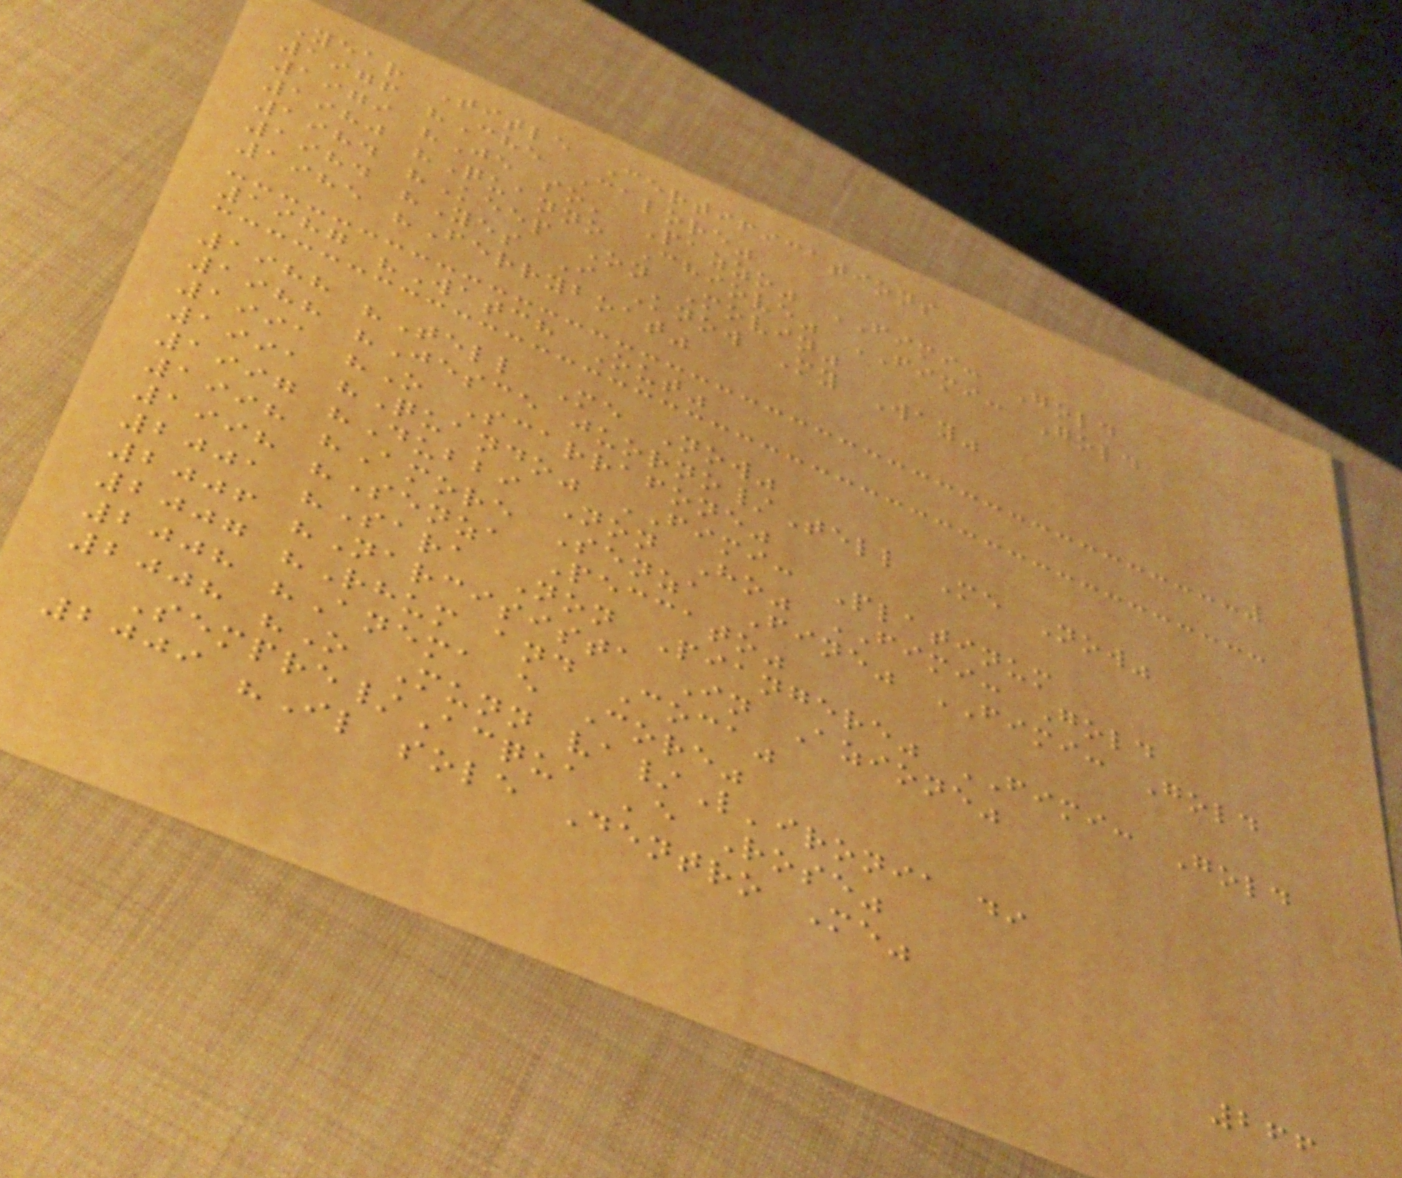Year Title Certifications
1976 "Che Calore"
1979 "Je so' Pazzo" FIMI: Gold
1980 "Quanno Chiove" FIMI: Gold
1984 "Keep On Movin"
1984 "Yes I Know My Way"
1985 "Ferryboat"
1987 "Watch Out"
1988 "Tell Me Now"
1988 "Jesce juorno/Tell Me Now"
1991 "O Scarrafone"
1991 "Quando" FIMI: Platinum
1997 "Dubbi Non Ho" FIMI: Gold
1998 "Amore Senza Fine" FIMI: Gold
1998 "Senza Peccato"
2001 "Sara Non Piangere" FIMI: Gold
2006 "Narcisista In Azione"
2007 "Rhum and Coca"
2008 "Anema e Core"
2008 "O Munn va/L'ironia di
Sempre/Acqua 'e Rose"
2009 "Il sole Dentro Me"
266
